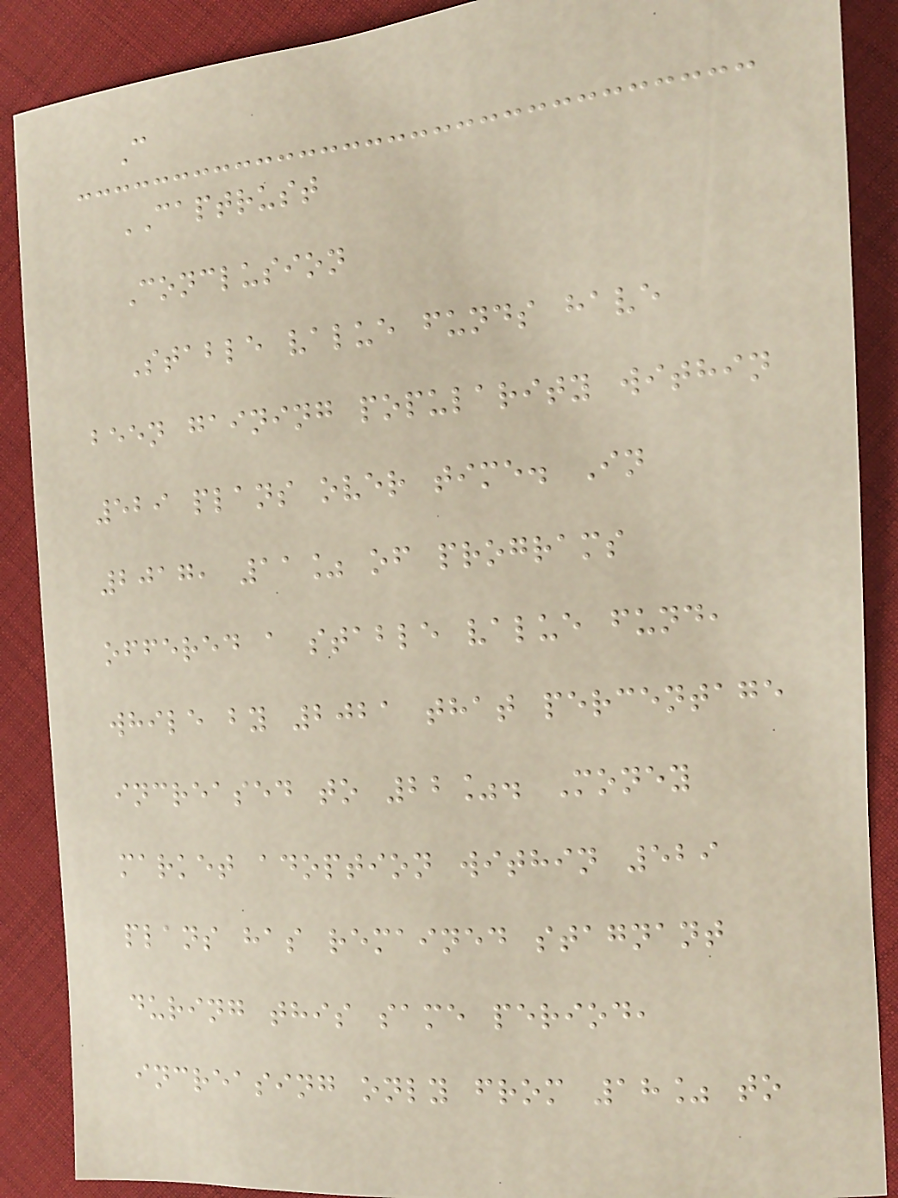C
CAPTRUST
Conclusion
Stable value funds have
been gaining popularity within
529 plans over time. In
2017, 11% of programs
offered a stable value fund,
while by 2021 that percentage
increased to 22%. Money
market adoption within 529
plans has remained stagnant
during this same period,
increasing only from 18% to
